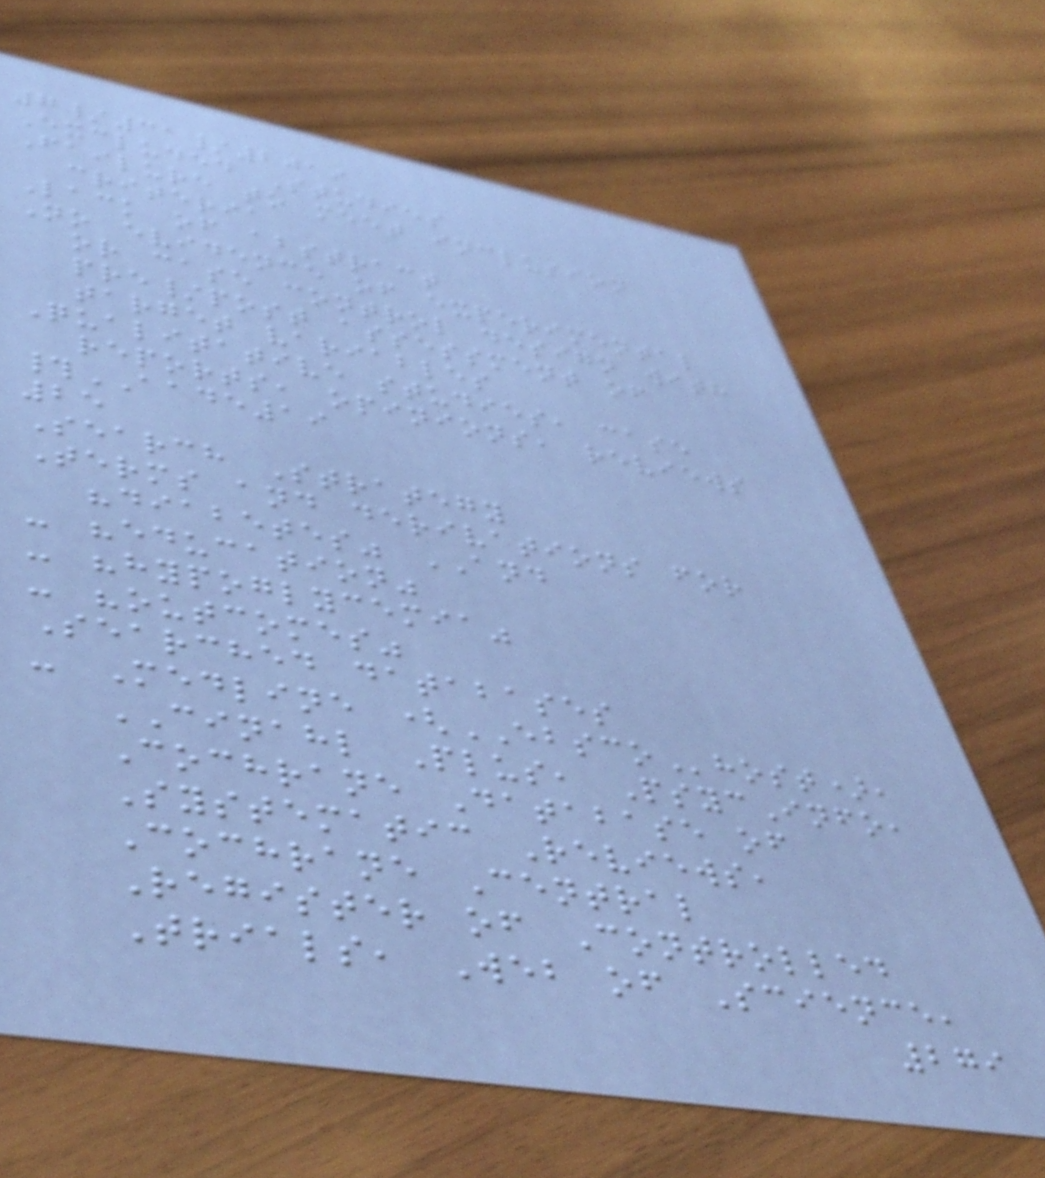7/31/2019
Excluded Studies
Failure to meet inclusion
criteria
Lack of abstract
No evidence of experimental
or case control design with
pre/post assessment of
target variables
Qualitative studies, case
reports, opinions, reviews
#AADE19
25
Search Strategy
Terms and derivations for
"diabetes" AND
- "education"
- "hypoglycemia"
- "outcomes"
Searched databases
- Medline (EBSCOhost),
CINAHL Plus, PsycInfo,
Cochrane Database of
Systematic Reviews,
Cochrane Central
Register of Controlled
Trials, Web of Science,
279
